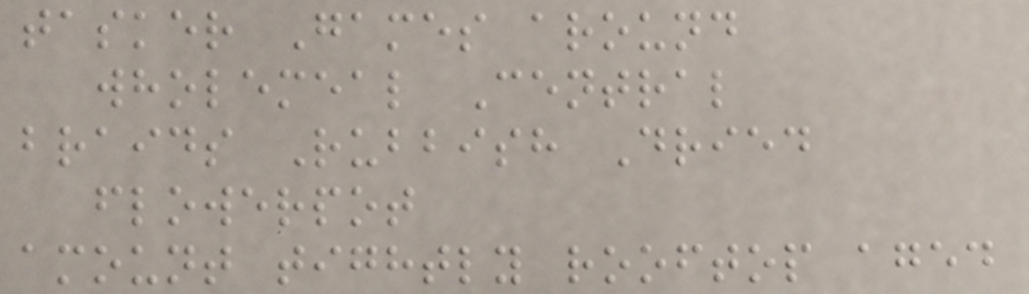tasker Games around
wholemeal Central
braids Rubbish Dried
flowerpot
amount tightly rooftop aged
